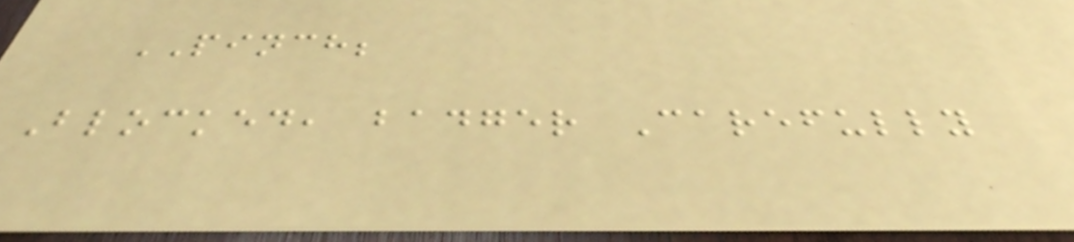PINCH;
Blocked, badger Carefully
